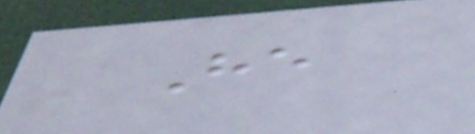He
